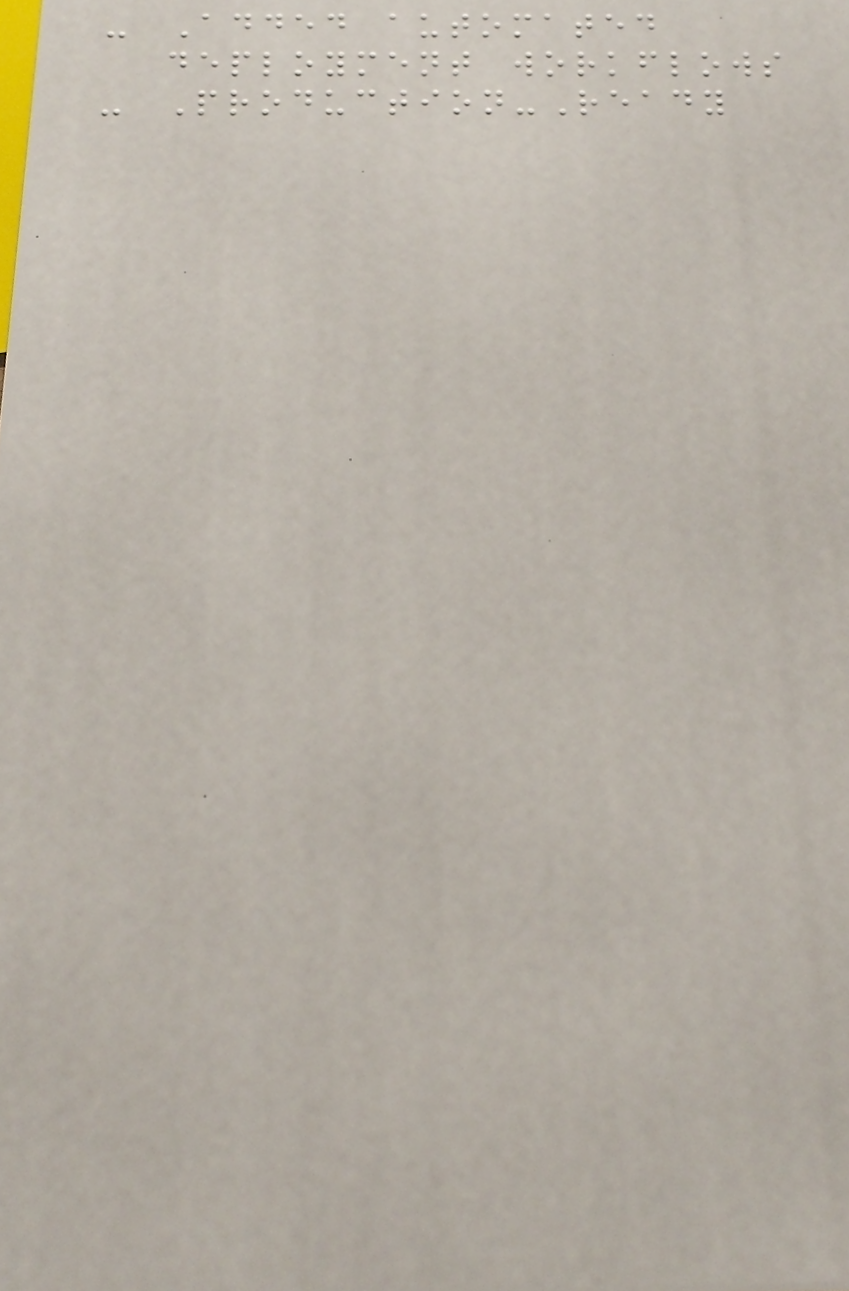- Added automated
deployment workflows
- Production-Ready
